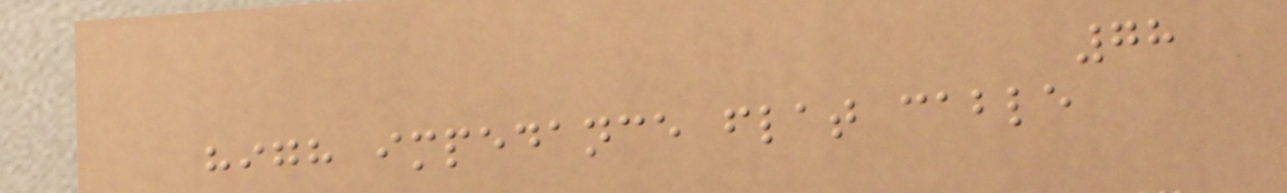78
high impedance flat cable
